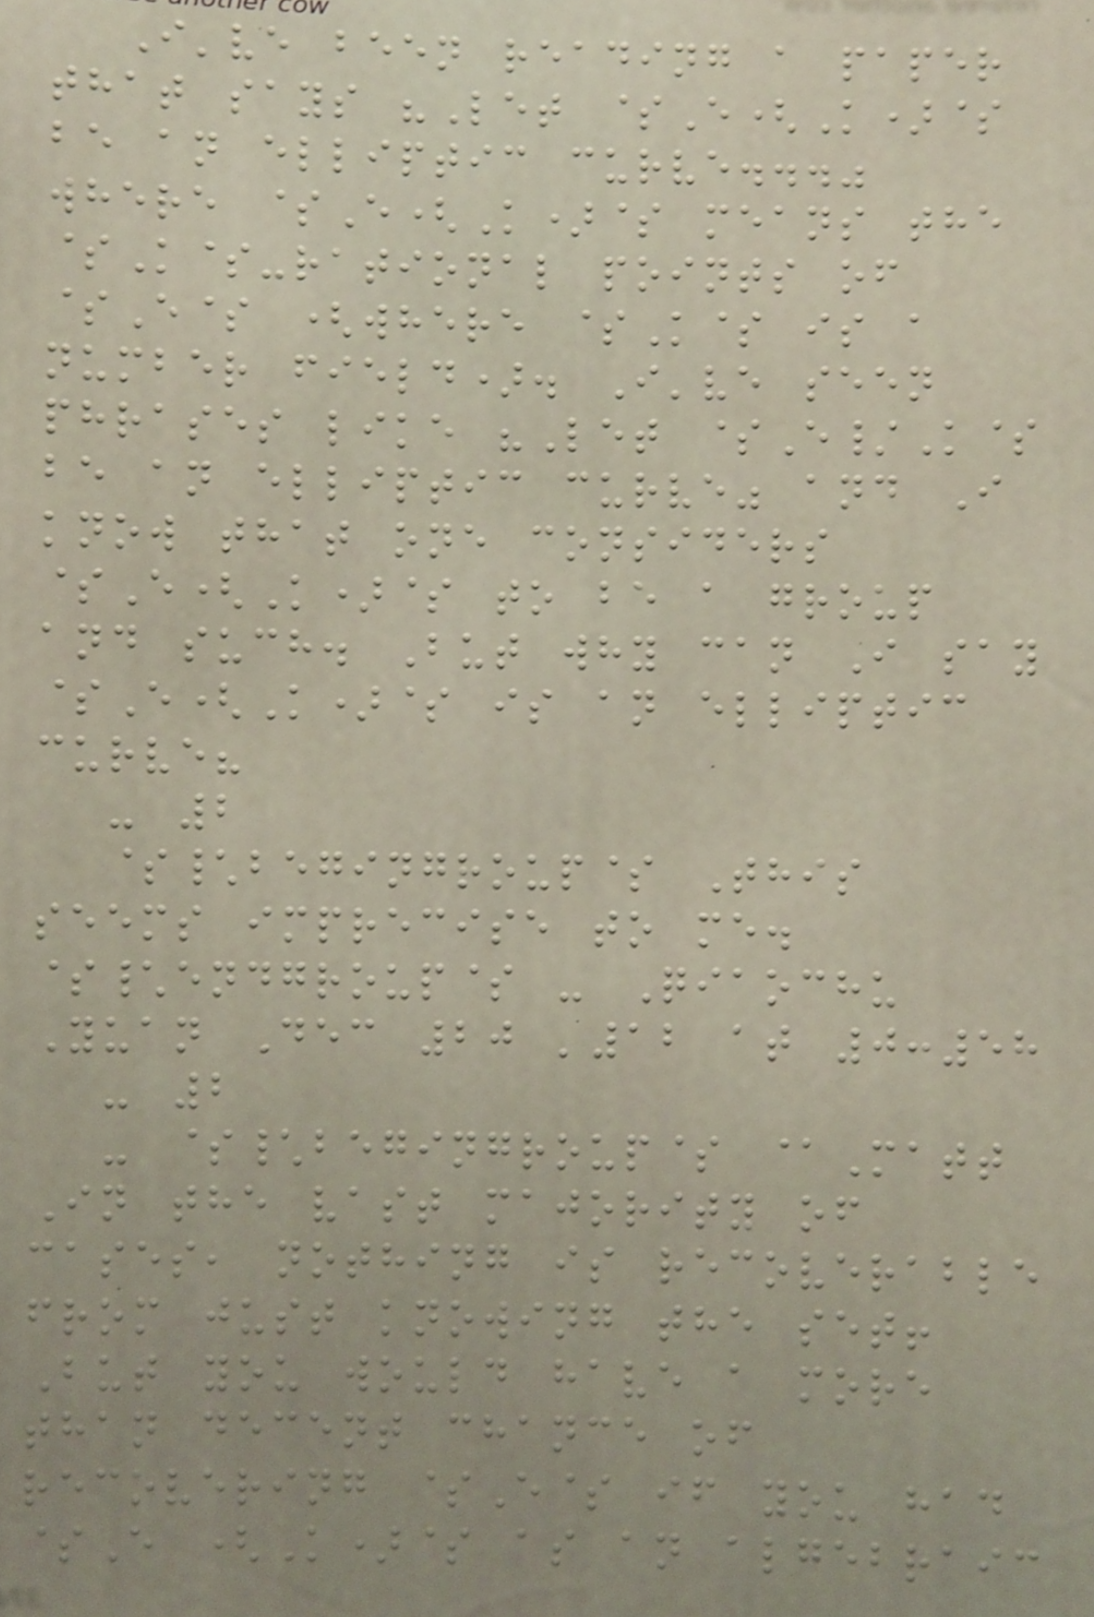I've been reading a paper
that says "Let $E(K)$
be an elliptic curve..."
where $E(K)$ means the
$K$-rational points of
$E$ (where $K$ is a
number field). I've seen
phrases like "Let $E/K$
be an elliptic curve" and I
know that one considers
$E(K)$ to be a group
and such. But why can I say
$E(K)$ is an elliptic
curve?
- 2
$\begingroup$ This
seems imprecise to me.
$\endgroup$ - Qiaochu
Yuan Dec 20 '12 at 0:58
- 2
- $\begingroup$ @Matt
In the vast majority of
cases, nothing is recoverable
from just knowing the set!
But you would have a more
than decent chance of
recovering $E$ if you had
$E (K)$ as an algebraic
